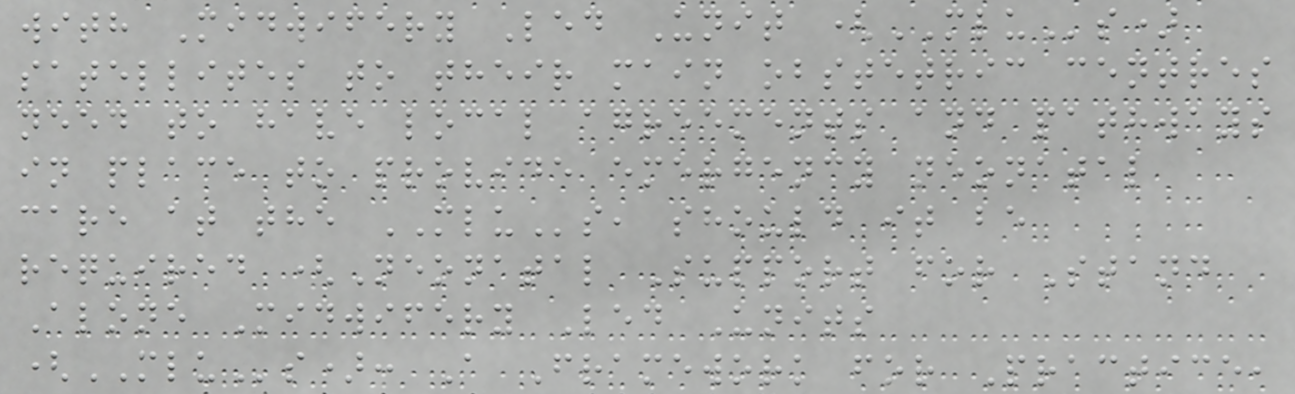with Midwifery Led Unit (MLUs)
satellites to their main obstetric centres
need to have local agreements and pathways
in place to provide emergency neonatal
care at the MLUs, should it be
required (Neonatal Support for Stand
Alone Midwifery Led Units
(MLUs): A Framework for Practice,
